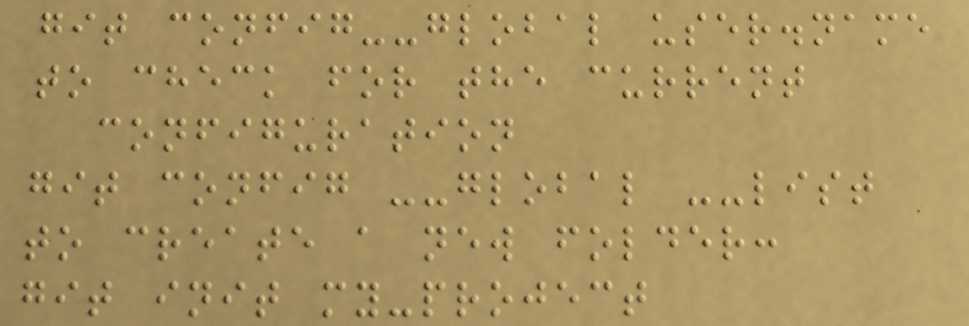git config--global user.name
to check for the current
configuration
git config --global --list
to create a new folder:
git init my-project
